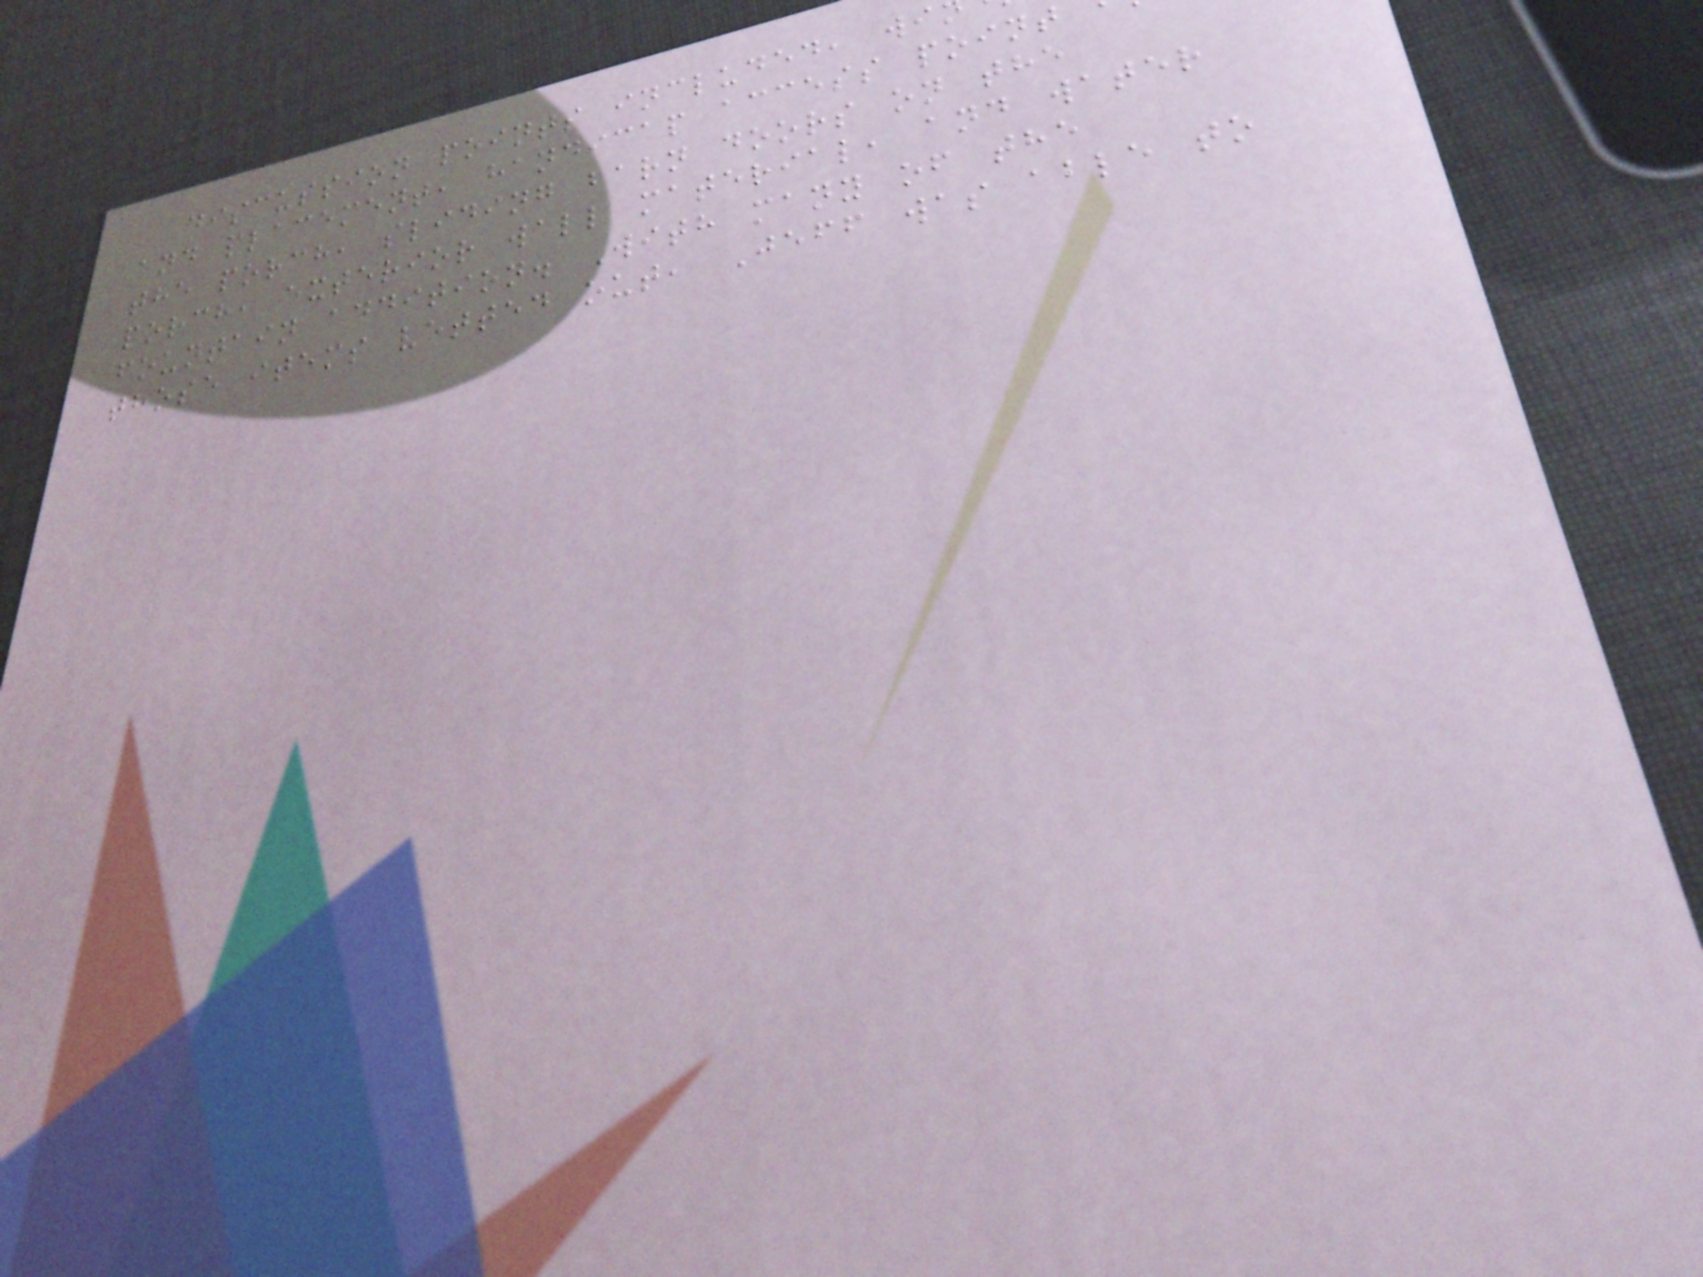discussion points included, wi
and placement, handicap access point
the porch, sliding barn doors on the
porch, exterior wall material, and water
fountain addition. With many of the
those items vetted out, Jeff was able to
